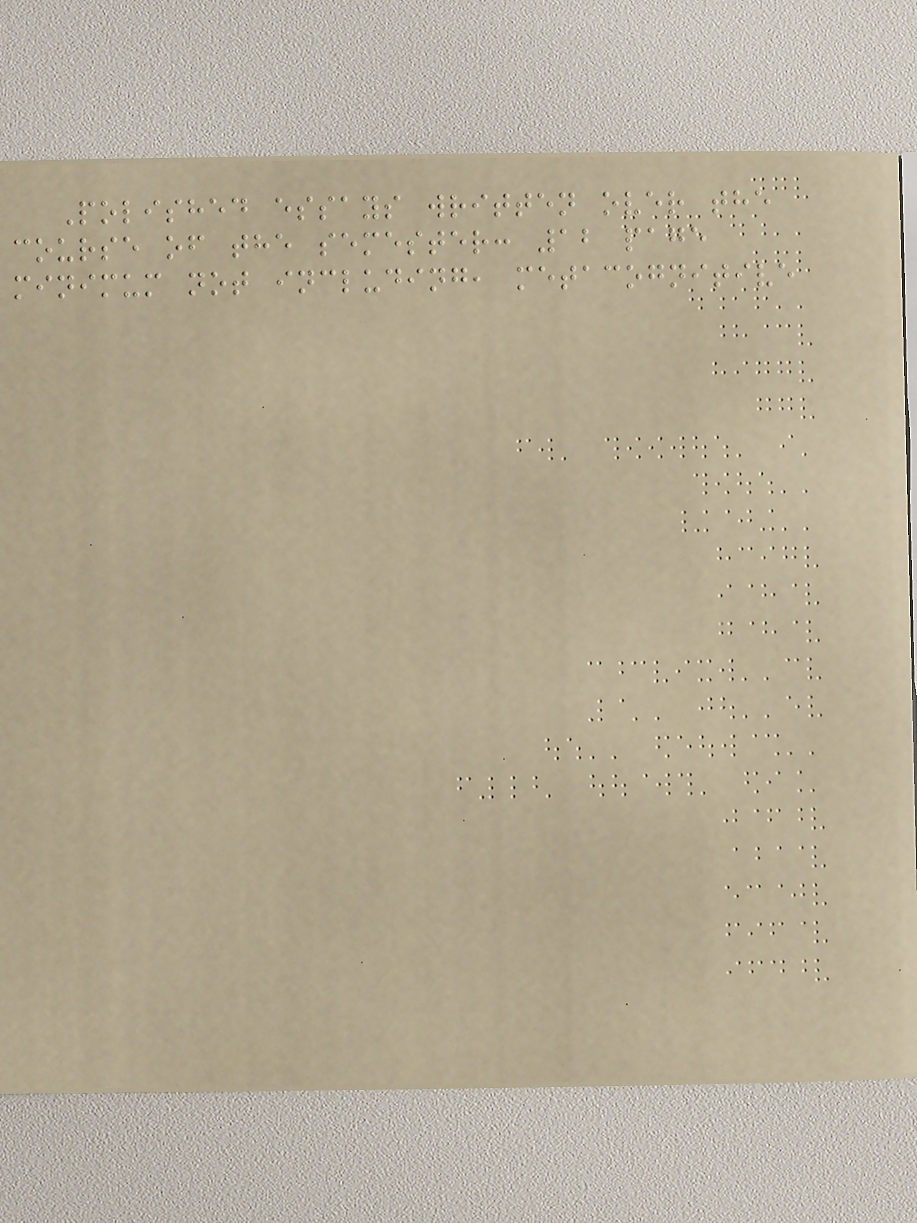Polished essays written over the
course of the semester: 12 page
minimum not including, metacognitive
